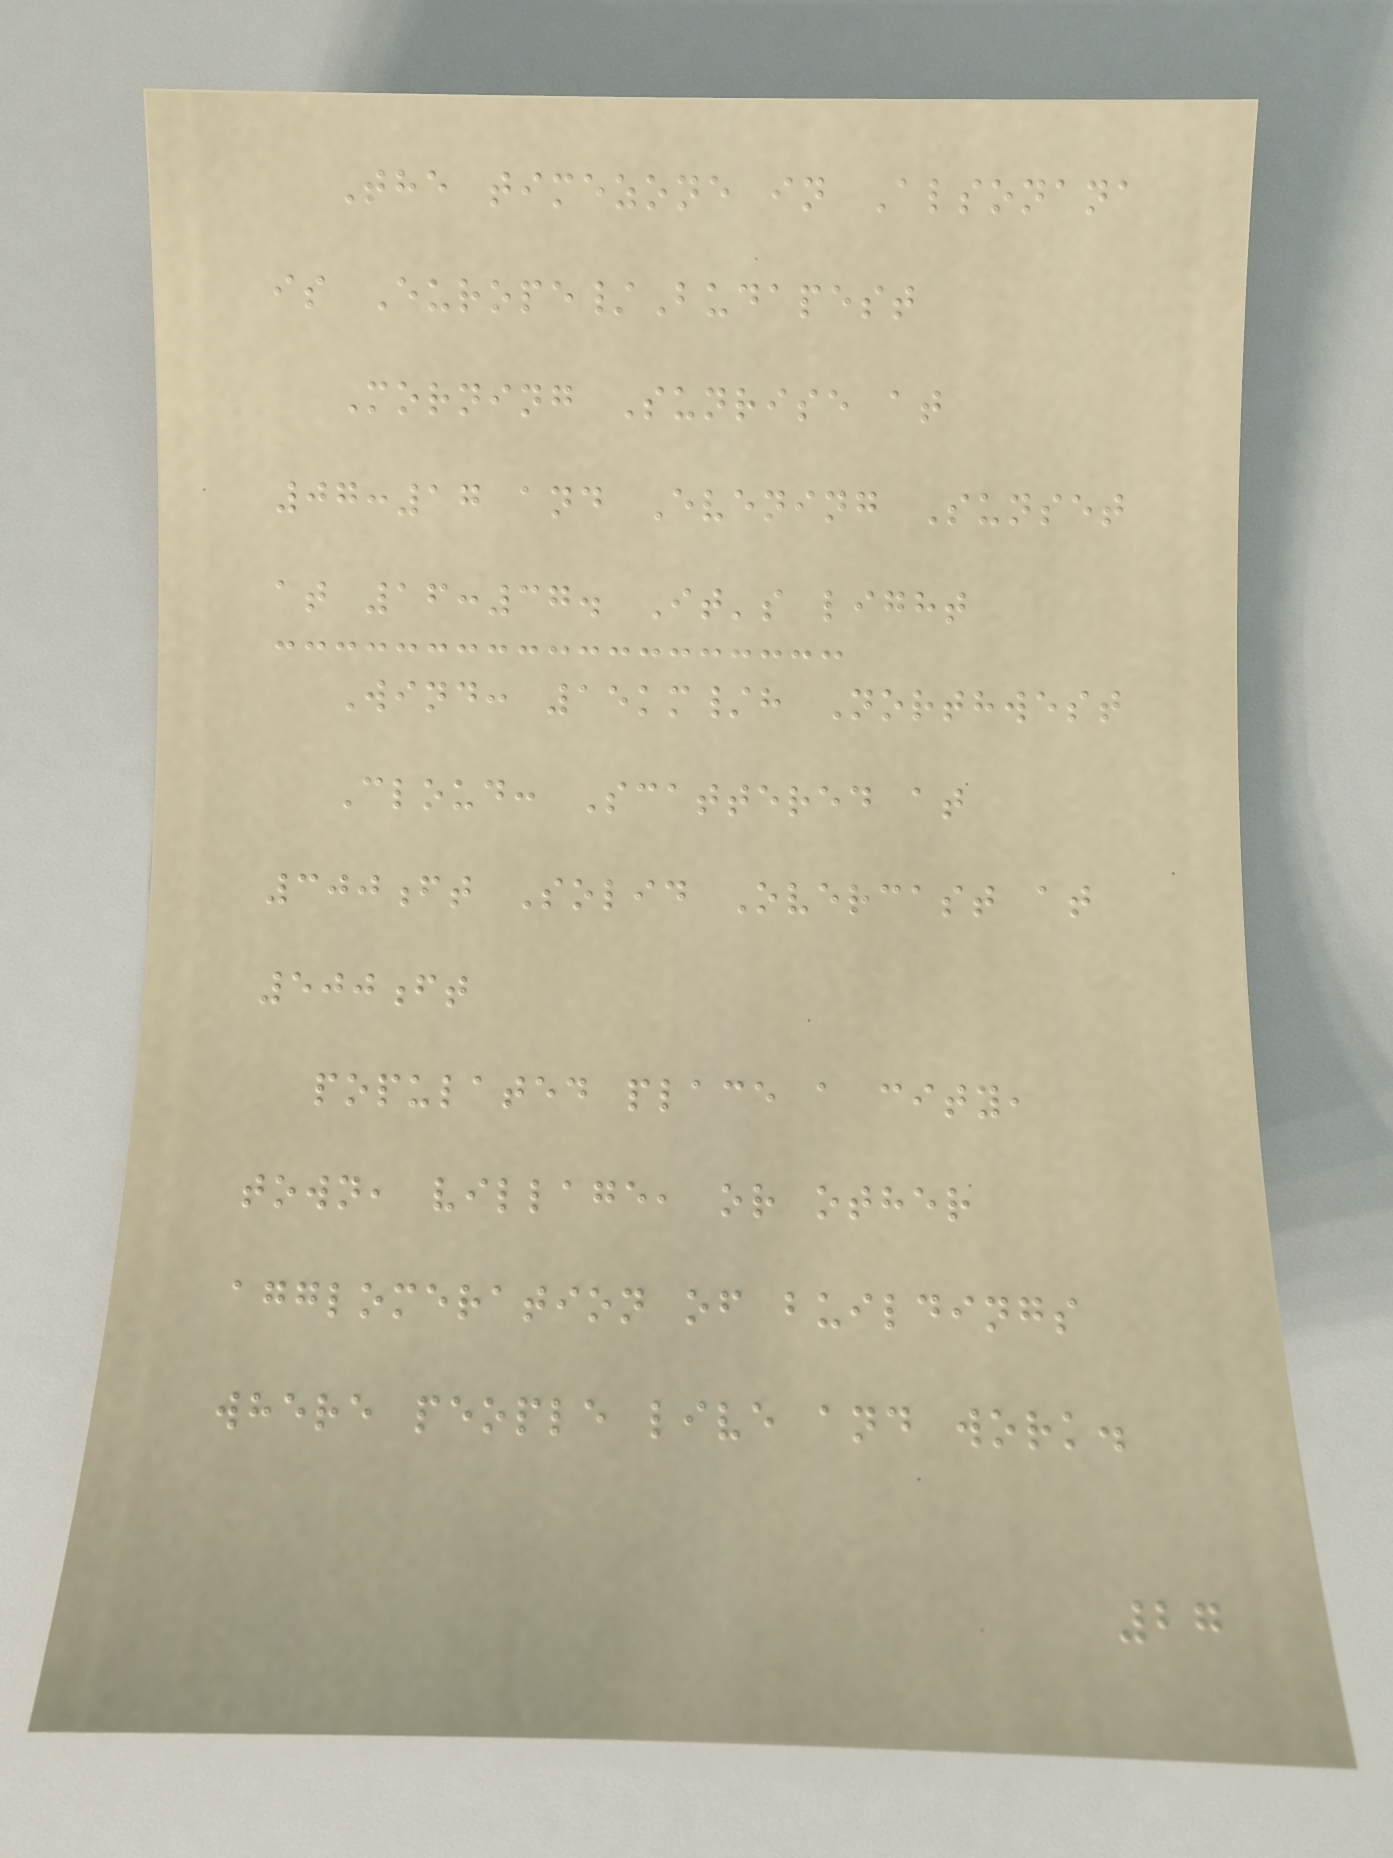The timezone in Alsonana
is Europe/Budapest
Morning Sunrise at
07:17 and Evening Sunset
at 16:37. It's light
Wind: 15km/h Northwest
Cloud: Scattered at
300ft Solid Overcast at
500ft
populated place a city,
town, village, or other
agglomeration of buildings
where people live and work.
27
